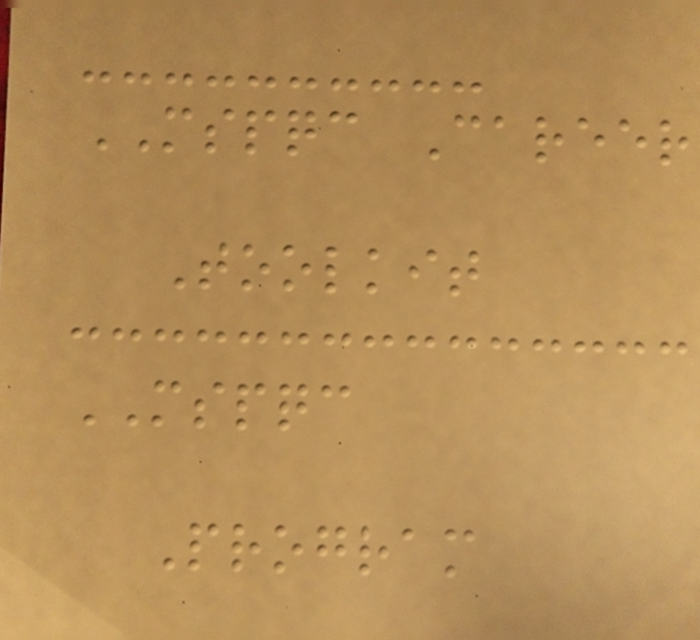MSPQC Career
Toolkit
MSPQC
Program
